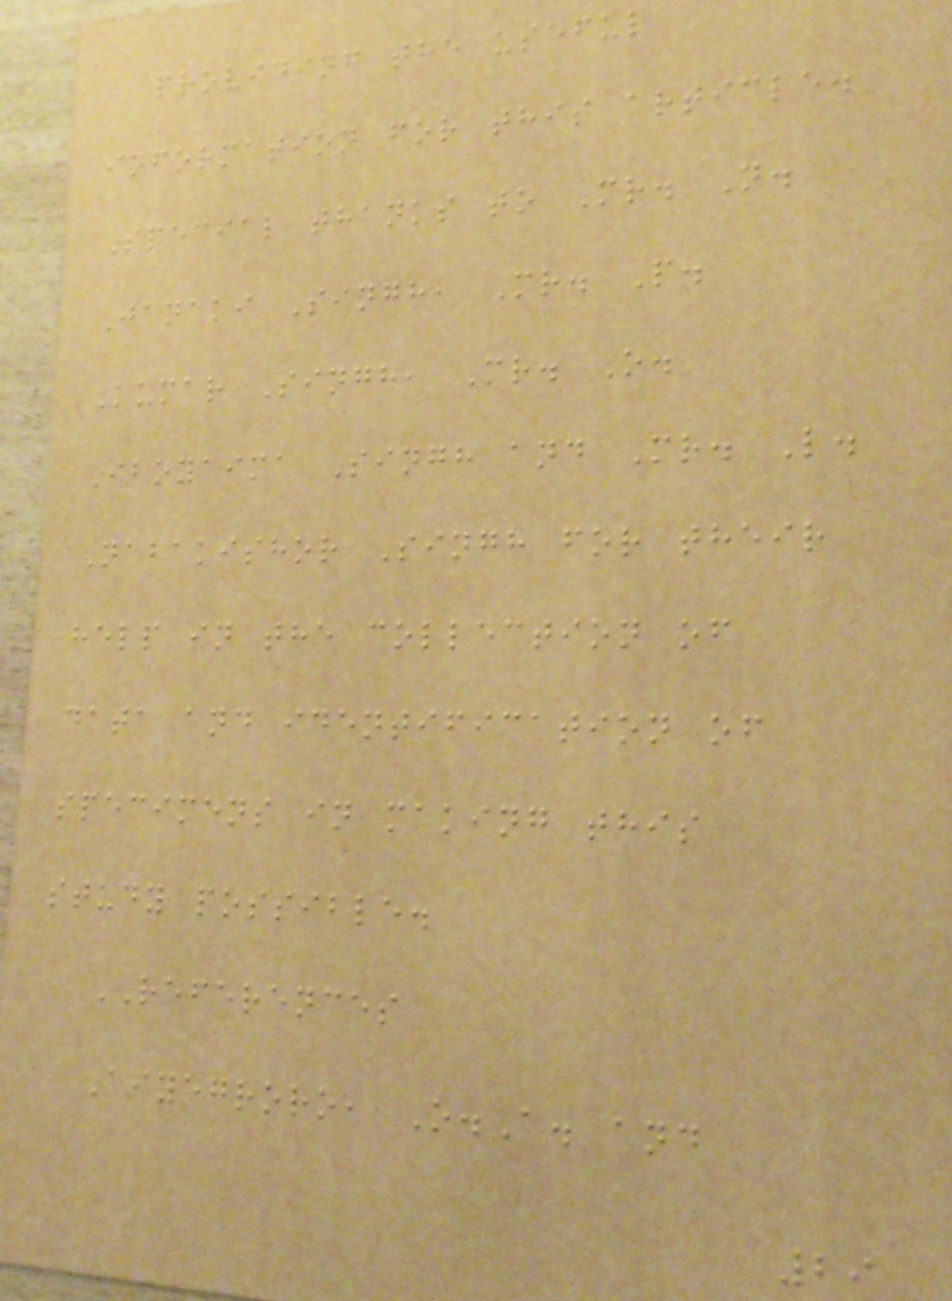providing the useful
information for this article.
Special thanks to Mr. N.
Janaki Singh, Mr. P.
Kumar Singh, Mr. O.
Iboyaima Singh and Mr. L.
Nabakishor Singh for their
help in the collection of
data and identification of
specimens in making this
study possible.
REFERENCES
Aiyegroro, O.A. and
29
